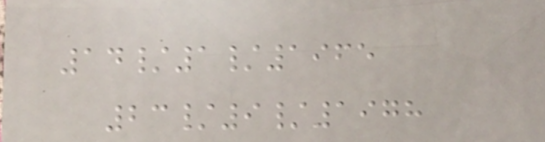14/1/1965
23/9/1978
